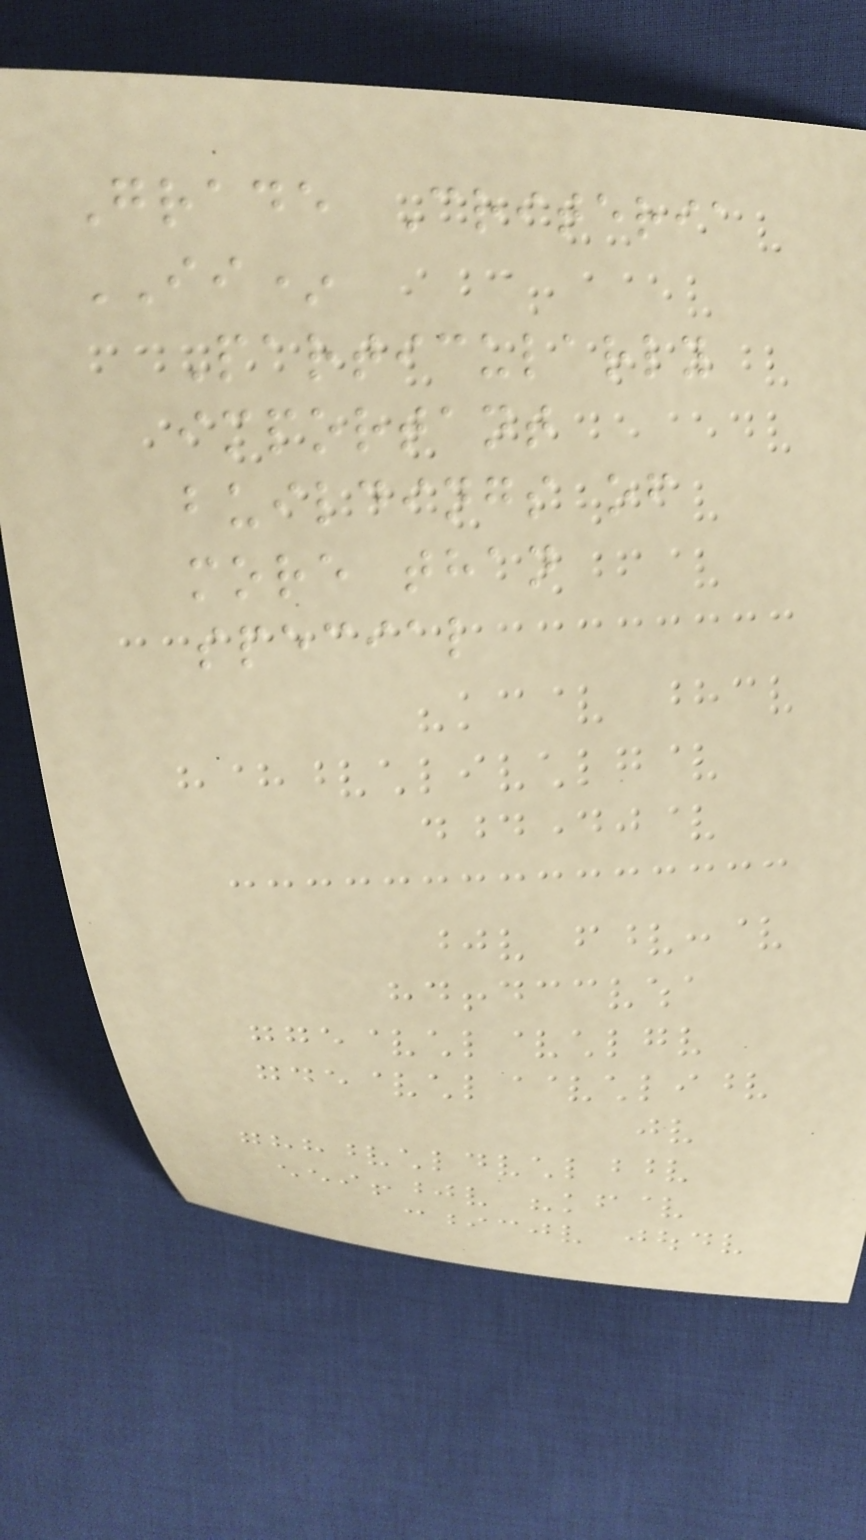Grade Criteria
II*
Particularly
important
buildings of
more than
special
